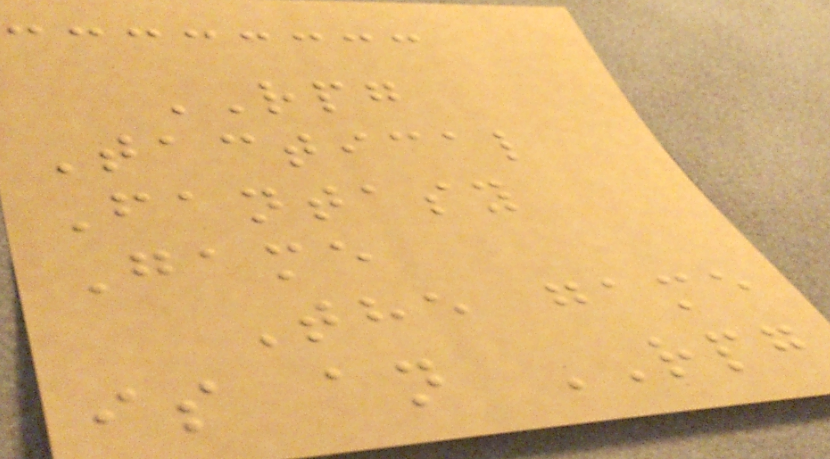RPG
Tactical
Fantasy
Game
The game
is an RPG
